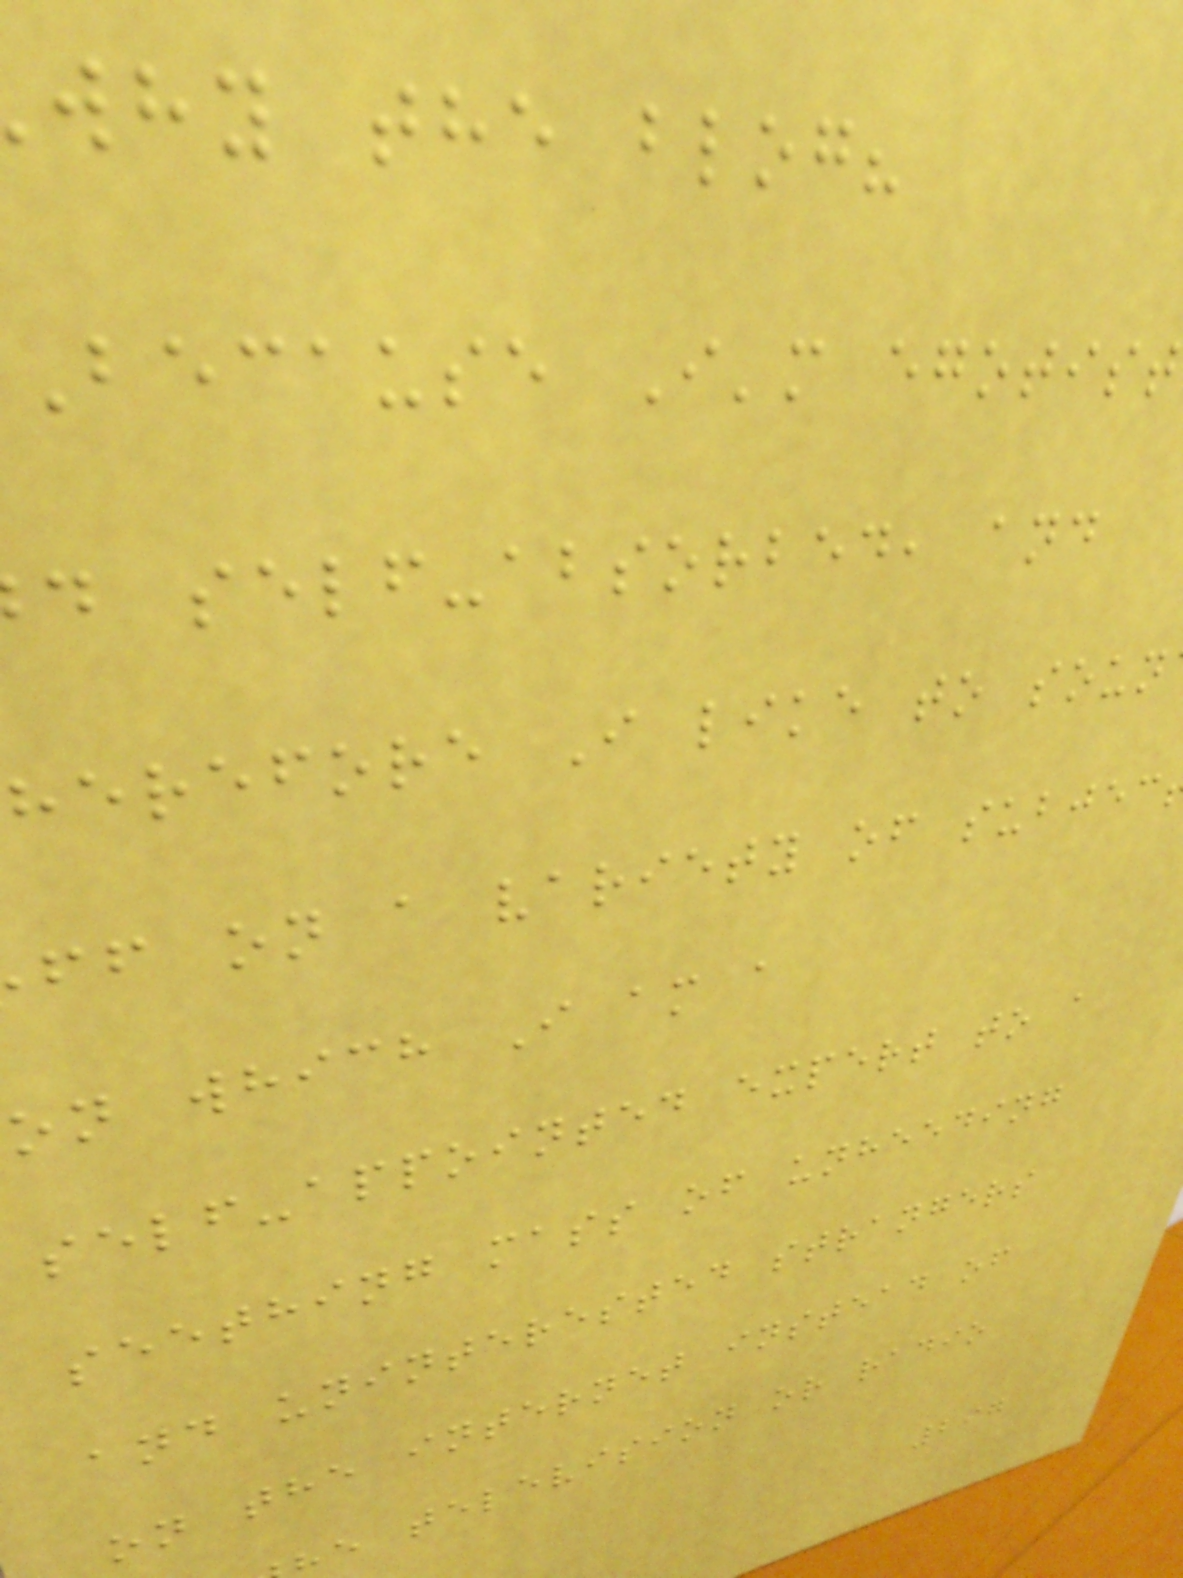why the blog?
Because I'm egotist
d self-absorbed, and
herefore I like to soun
ff on a variety of subjec
on which I am a
self-appointed expert to a
seething mass of unheeding
and uninterested strangers
on the internet instead of
e television or radio
297
